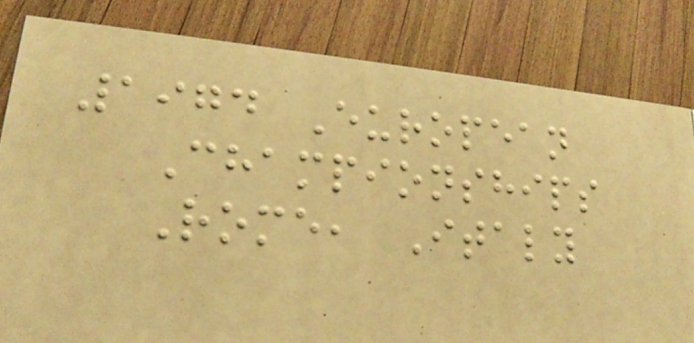1974 European
Championships
Rome, Italy
